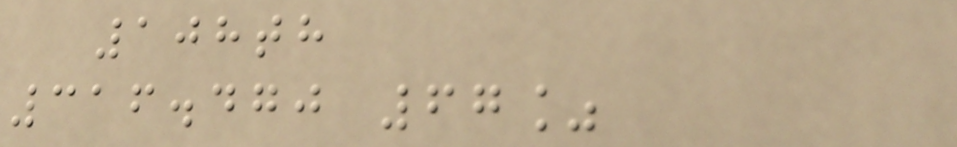108th
316.470 67%
